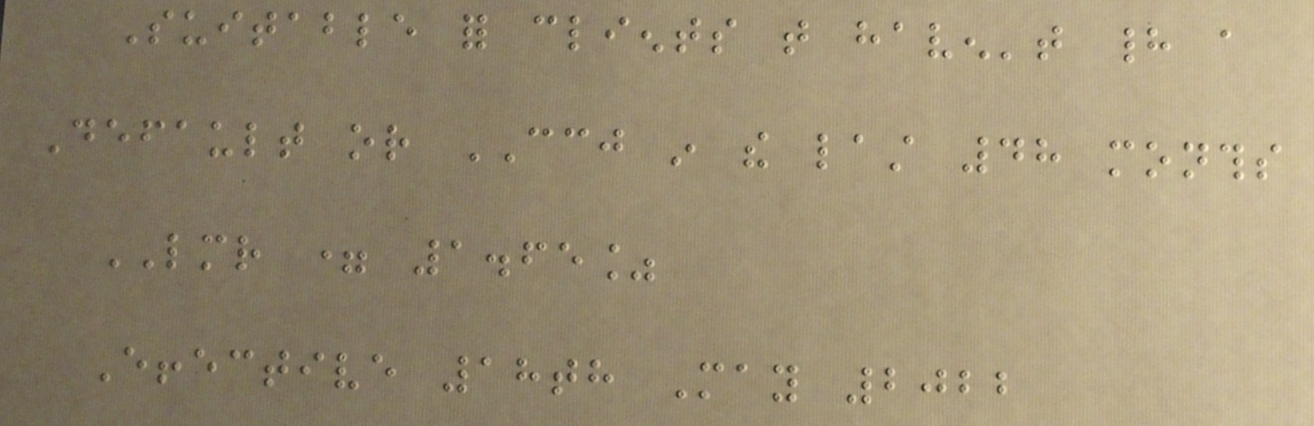Suitable for clients that haven't had a
Default or CCJ in the last 48 months
LMR = 1.65%
Effective 18th May 2022
